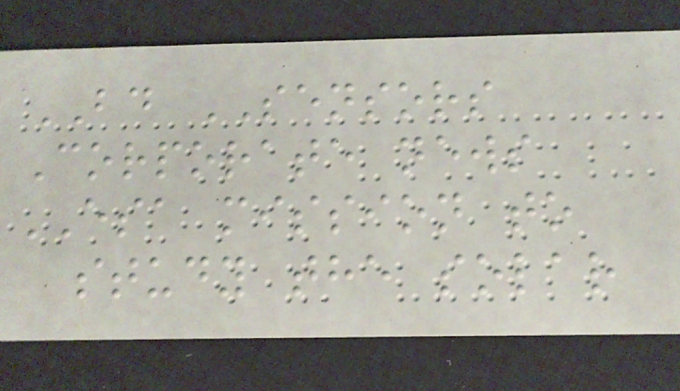BD SENSORS
Corporate news
ESA mission to
study the solar
